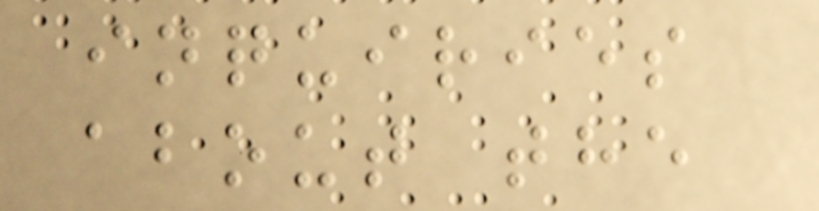inquiries
about the
